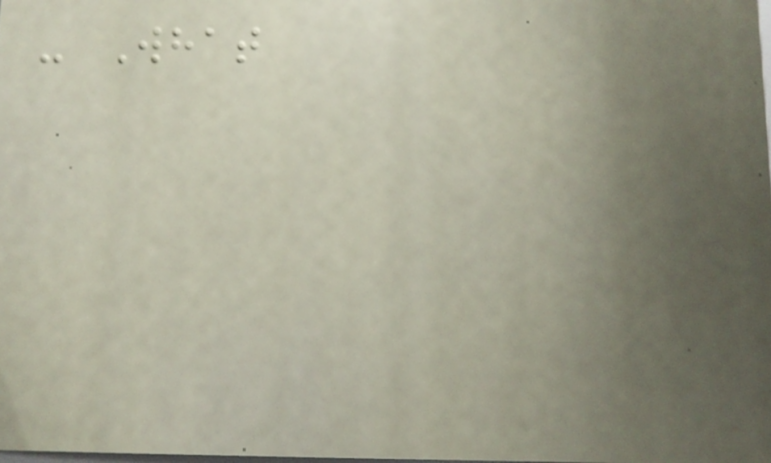- What
